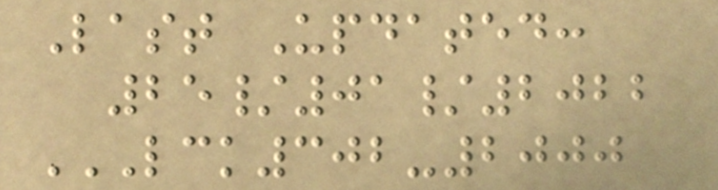Last Updated:
25/01/2022
LCK302-2000
